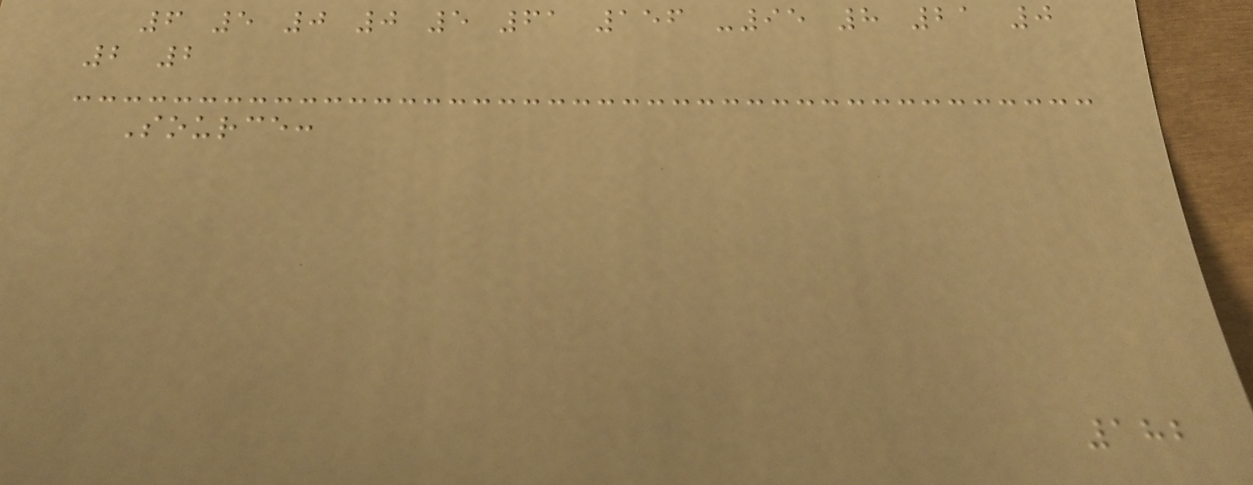6 5 0 0 5 61 156 -95 8 21 0
2 2
Source:
182
